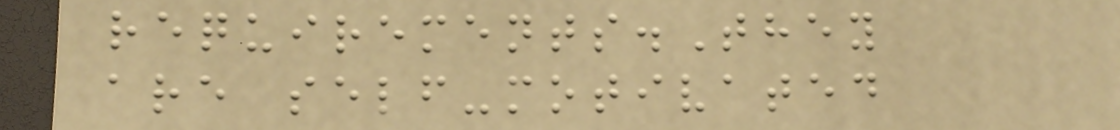requirements.They
are self-motivated
